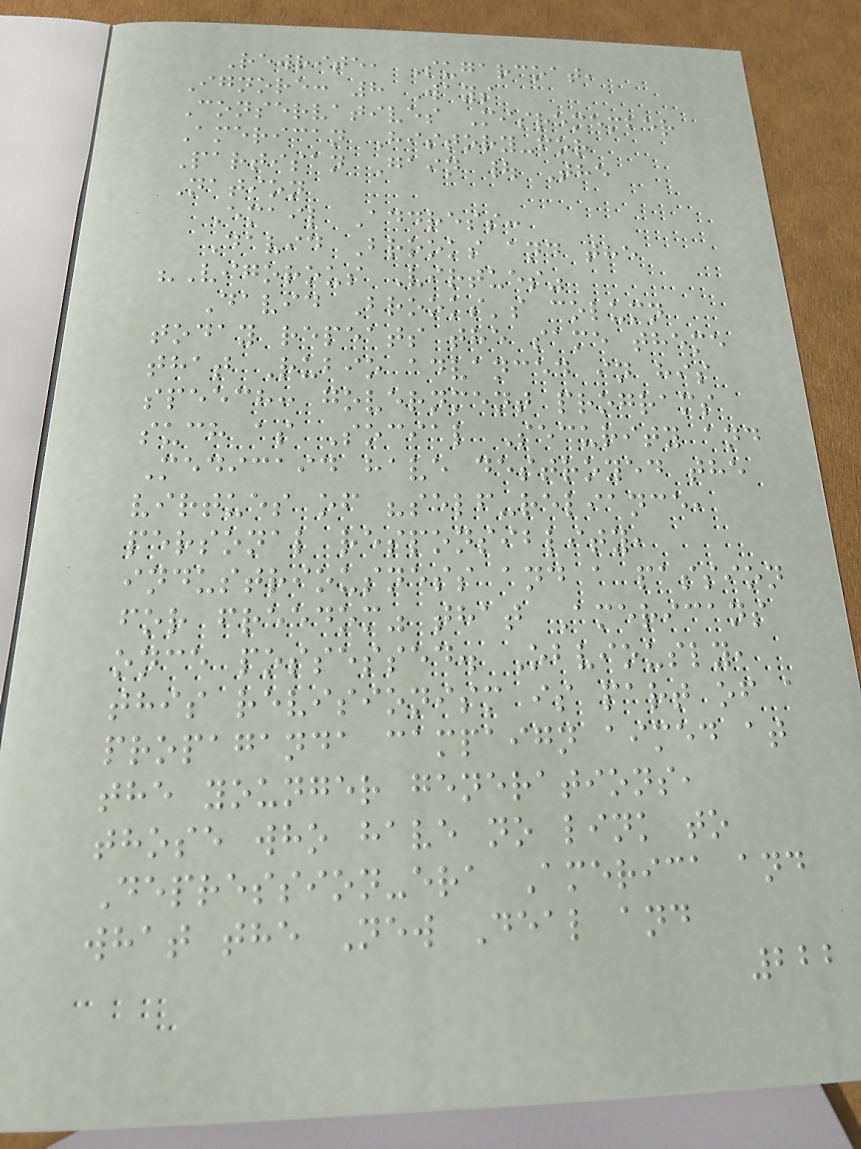Rewrite, Sugarcoat,
Ignore: 8 Ways
Conservatives Misremember
American History-for
Partisan Gain | The
Nation
Email Address:
David Brooks and the
"Vigorous Virtues"
David Brooks's column
today repeats the same theme
that Rubio advanced in his
speech: government programs
such as Social Security and
Medicaid have destroyed the
virtues of "self-reliance,
personal responsiblity,
industriousness and a passion
for freedom" that Americans
once possessed. Obviously,
this revisionism is part of a
propaganda campaign aimed at
the younger generations,
those who have no link to
Depression-era America and
what the New Deal and
222
